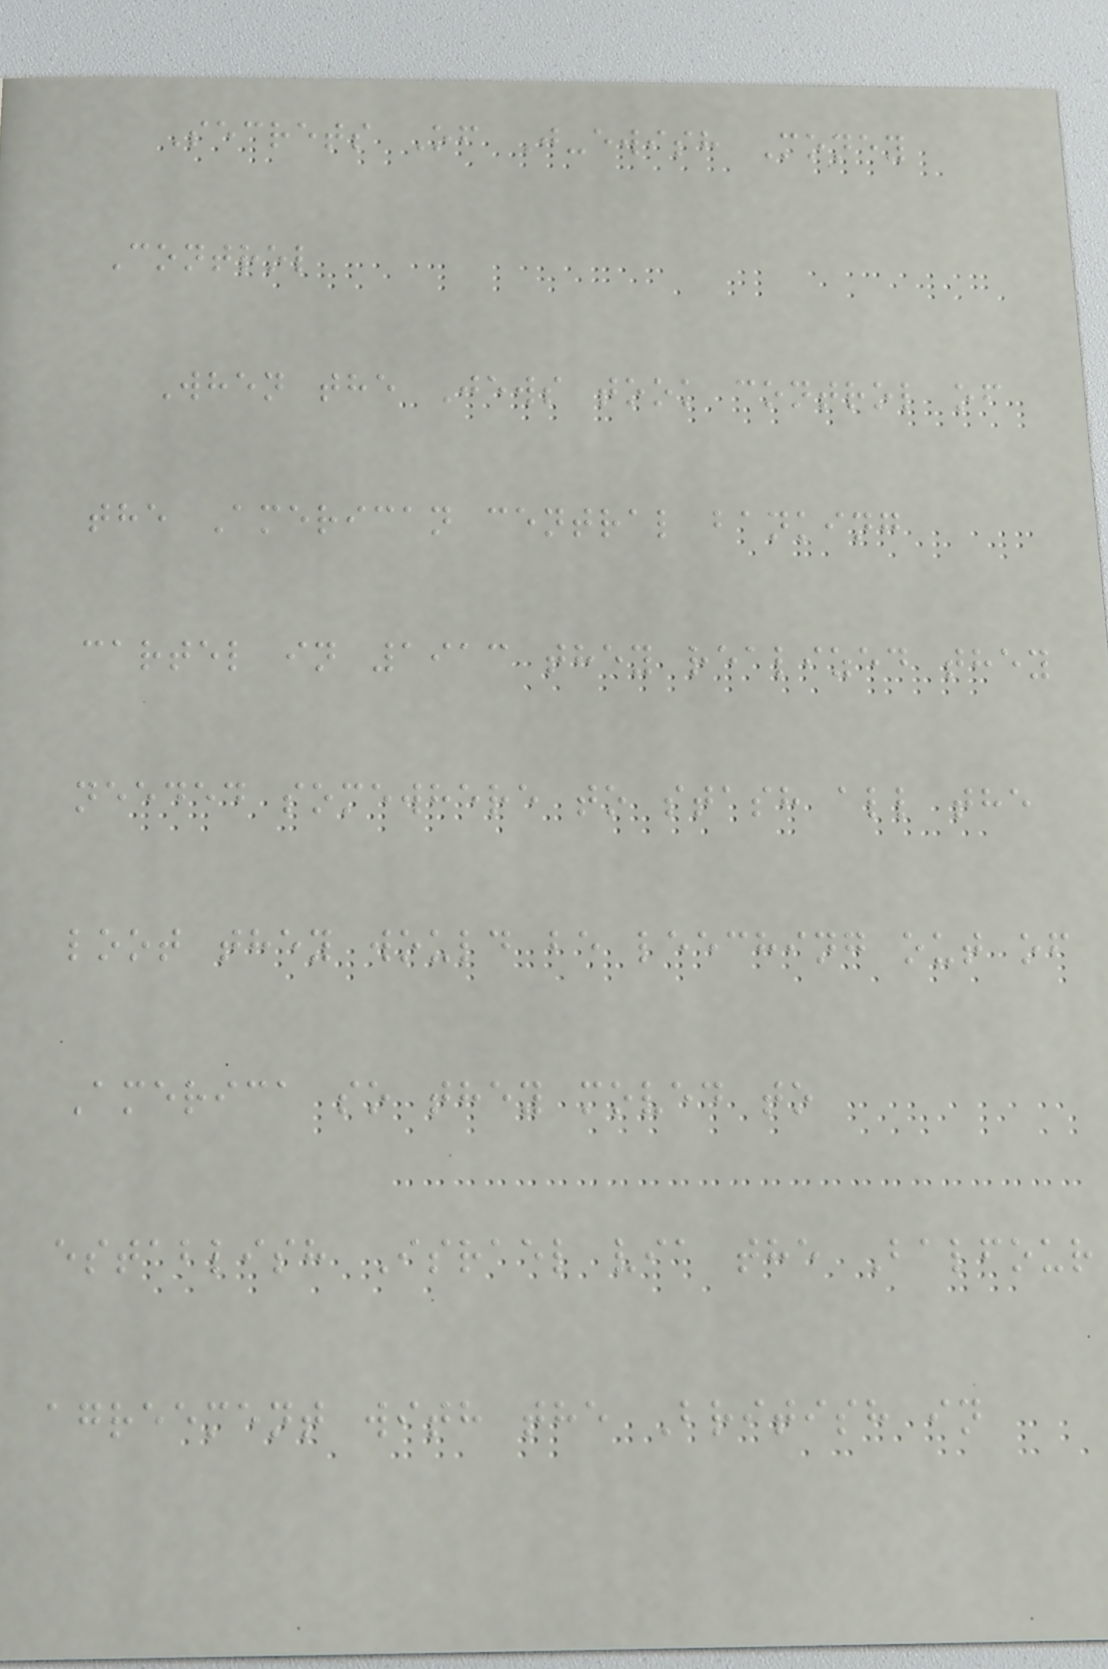Secrets Of J-ewish Money
Control
When the Jews took control of
the American central banking
cartel in 1913 they realized they
needed somewhere to stash all the
loot they would be leeching out of
America so they moved to
establish Israel via the Balfour
agreement with the British in
